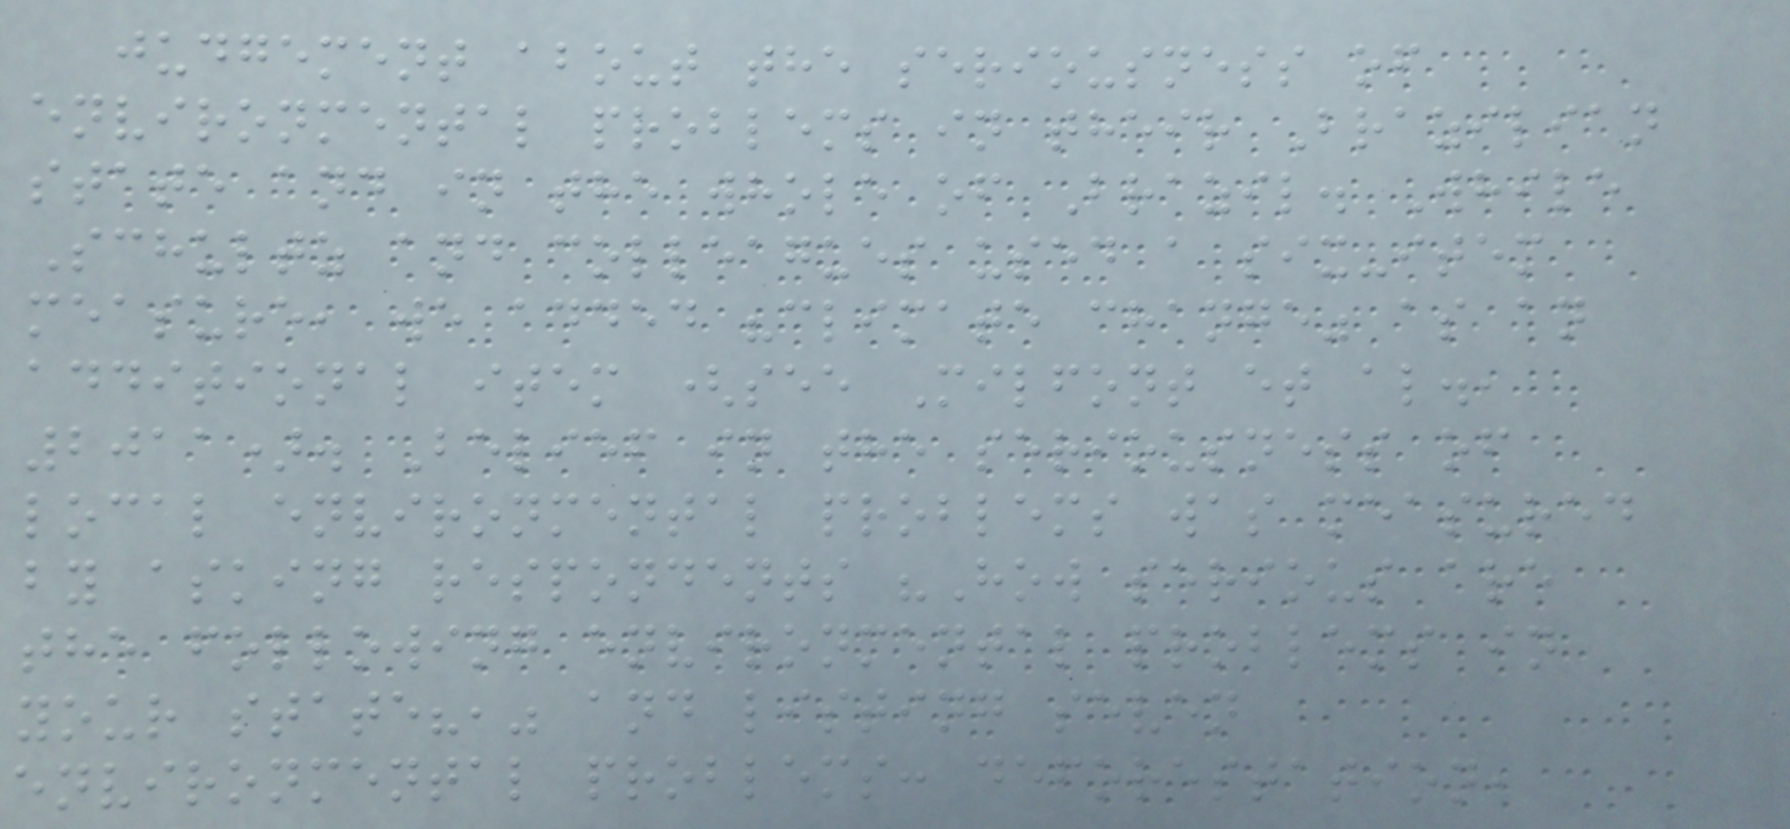judgement about the seriousness of
environmental problems in their Brazilian
state and in the whole of Brazil. While
Schultz and colleagues used a six-item
measure, we added "climate change" as an
additional item (see Milfont et al.,
2011). Belief in the seriousness of
local environmental problems was measured
by asking respondents "How serious are
the following environmental problems in
your state?," and listing seven
environmental problems: deforestation,
